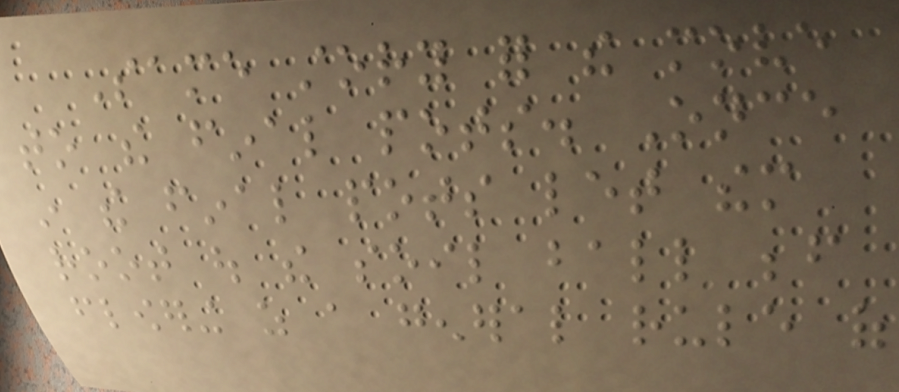Same story for the move
to the final pots. Once
in the final pots let them
root out the soil ball before
flowering as a general rule of
